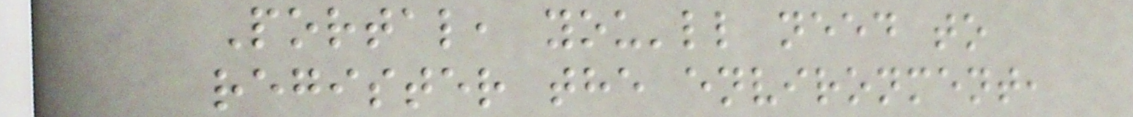Portal, you'll need to
register the environment,
